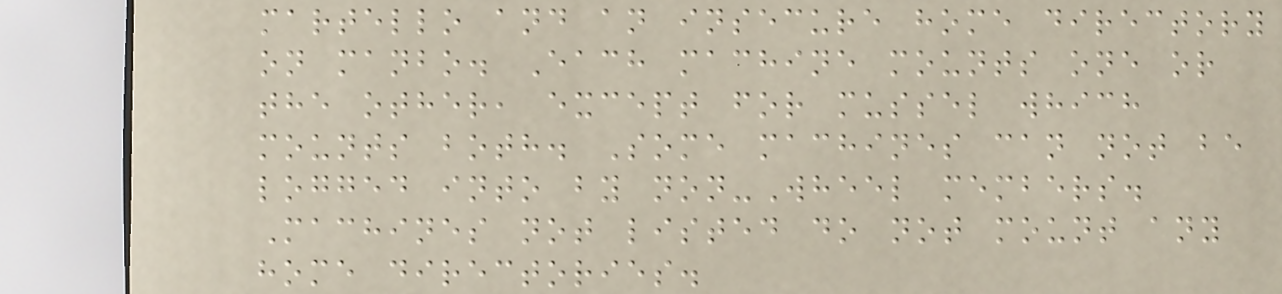martello and an insecure home directory
on manbo. Each machine mounts one or
the other, except for mussel which
mounts both. Some machines can not be
logged into by non-Wheel members.
Machines not listed do not mount any
home directories.
